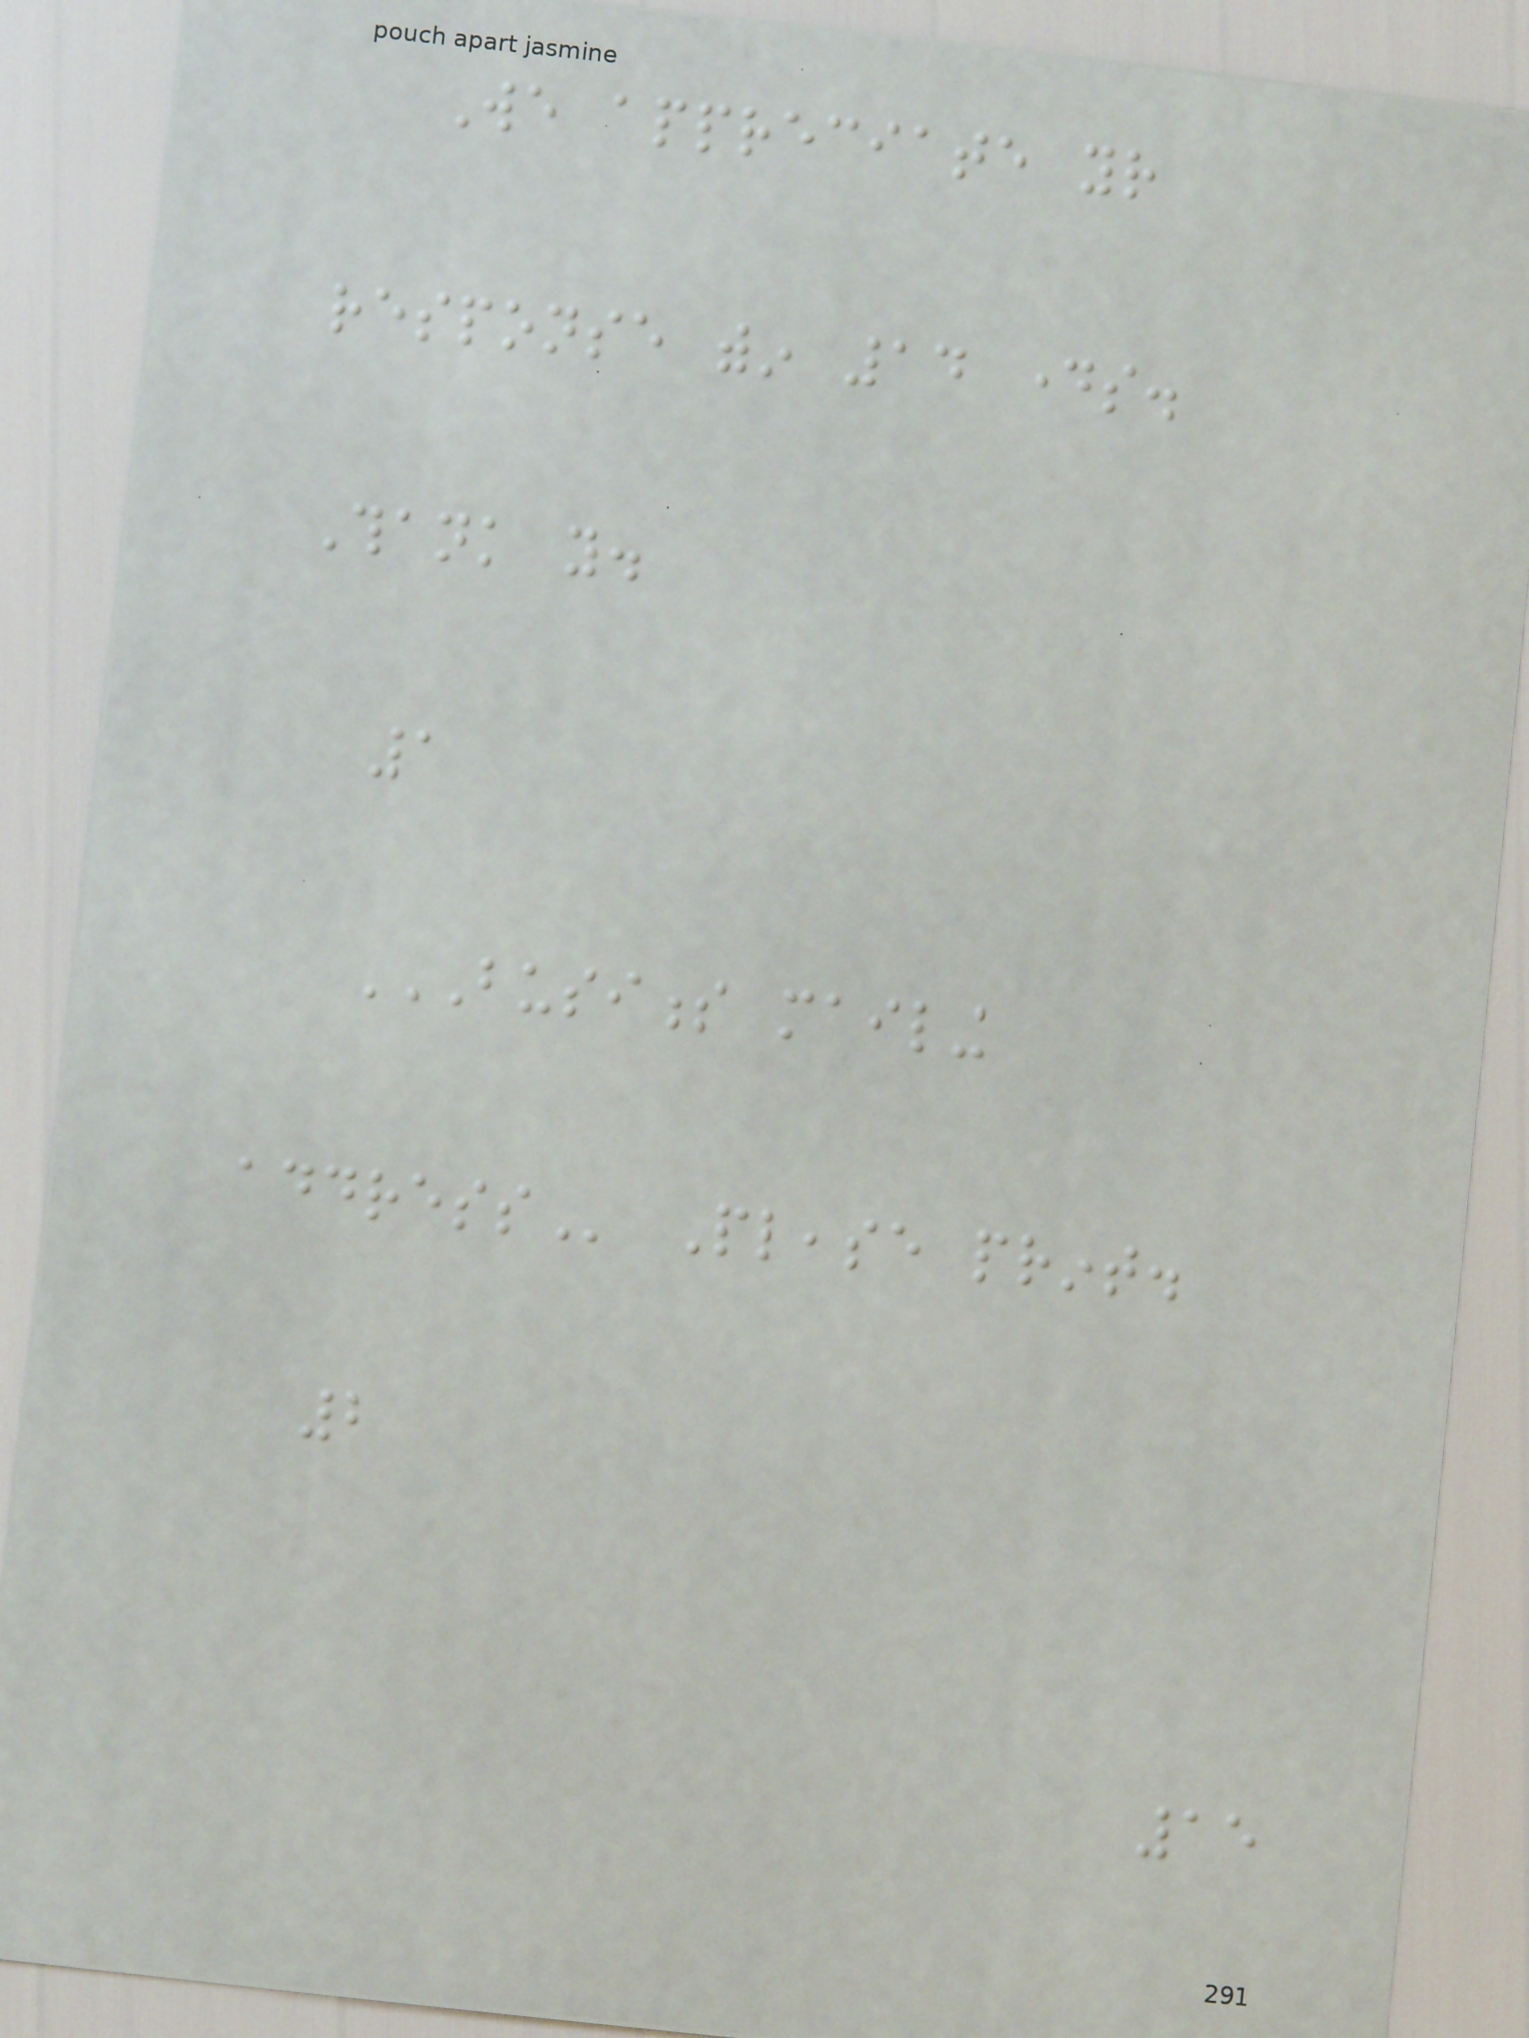We appreciate your
response within 14 days.
Thank you.
1
BUSINESS MAILING
ADDRESS Please print.
2
15
